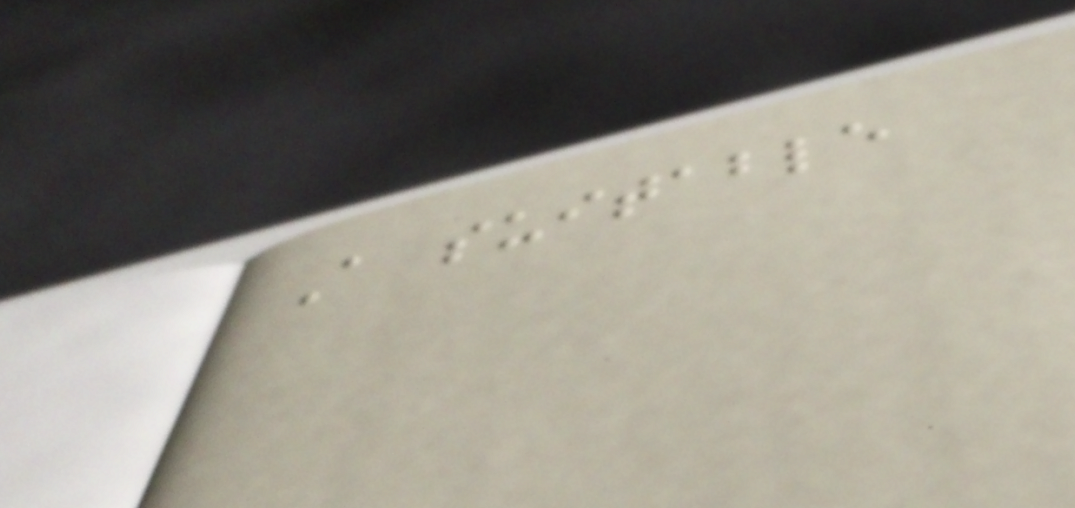A suitable
